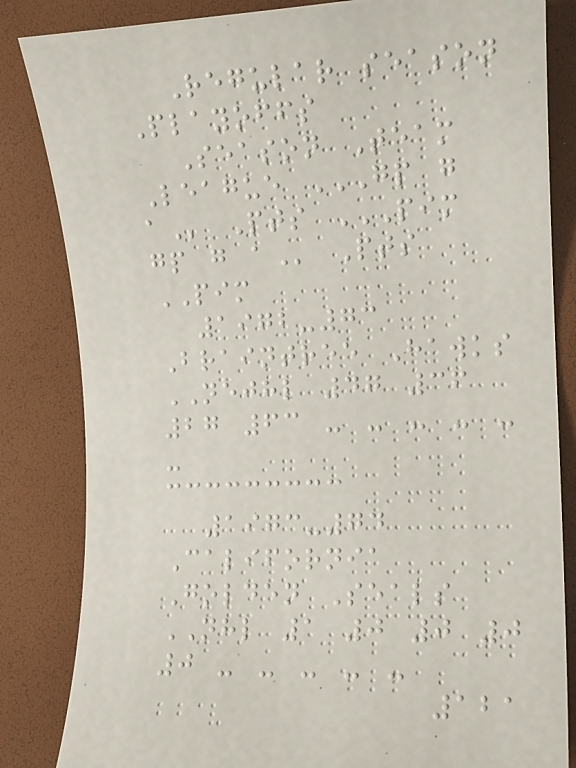Regular season
Playoffs
Season Team
League GP G
A Pts PIM
GP G A Pts
PIM
1972-73
Braintree Hawks
NEJHL 47 36
27 63 - - - - -
-
1973-74
California
Golden Seals
NHL 1 0 0 0
0 - - - - -
121
